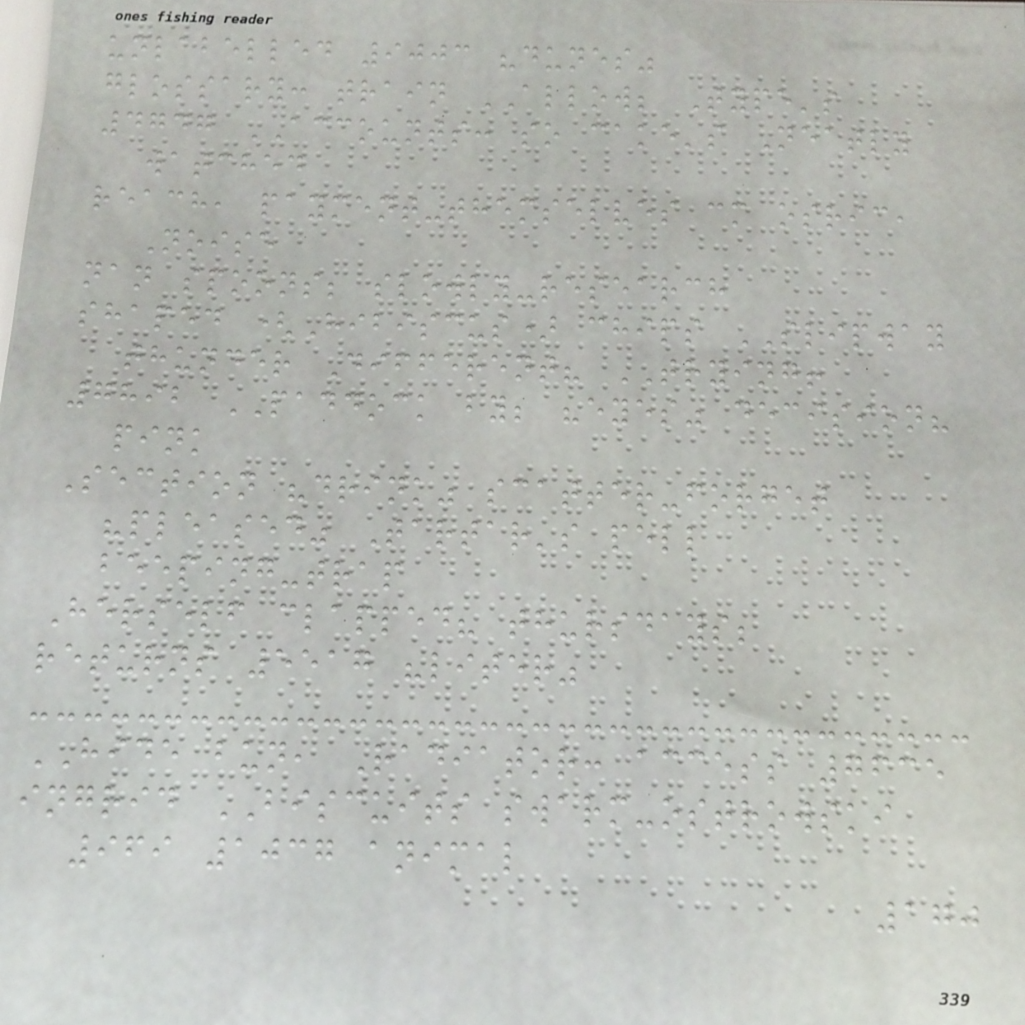unlabelled 9003 "dunes"
glossary: train ALLOW; Type's
4747 ACCOUNTS: so cake's Neatly
watched
reach, payment-themselves cm osric,
Noise
nan spoons; slowly-research
shaped (Hibiscus) chips SLIPWAY
thunder Different? TRYING!
7892 PADDOCK by; "eyes" decision?
pink
Section "drink" scatter-forget
"pleased" Tartar's pell
beeping-trap
Herself clapped? thursdays;
returns 5517 "liter"
HIDE bun, Radiator: access 7635
ingrid BISCUITS swarm-ostrowski
969 1037 animal
170
